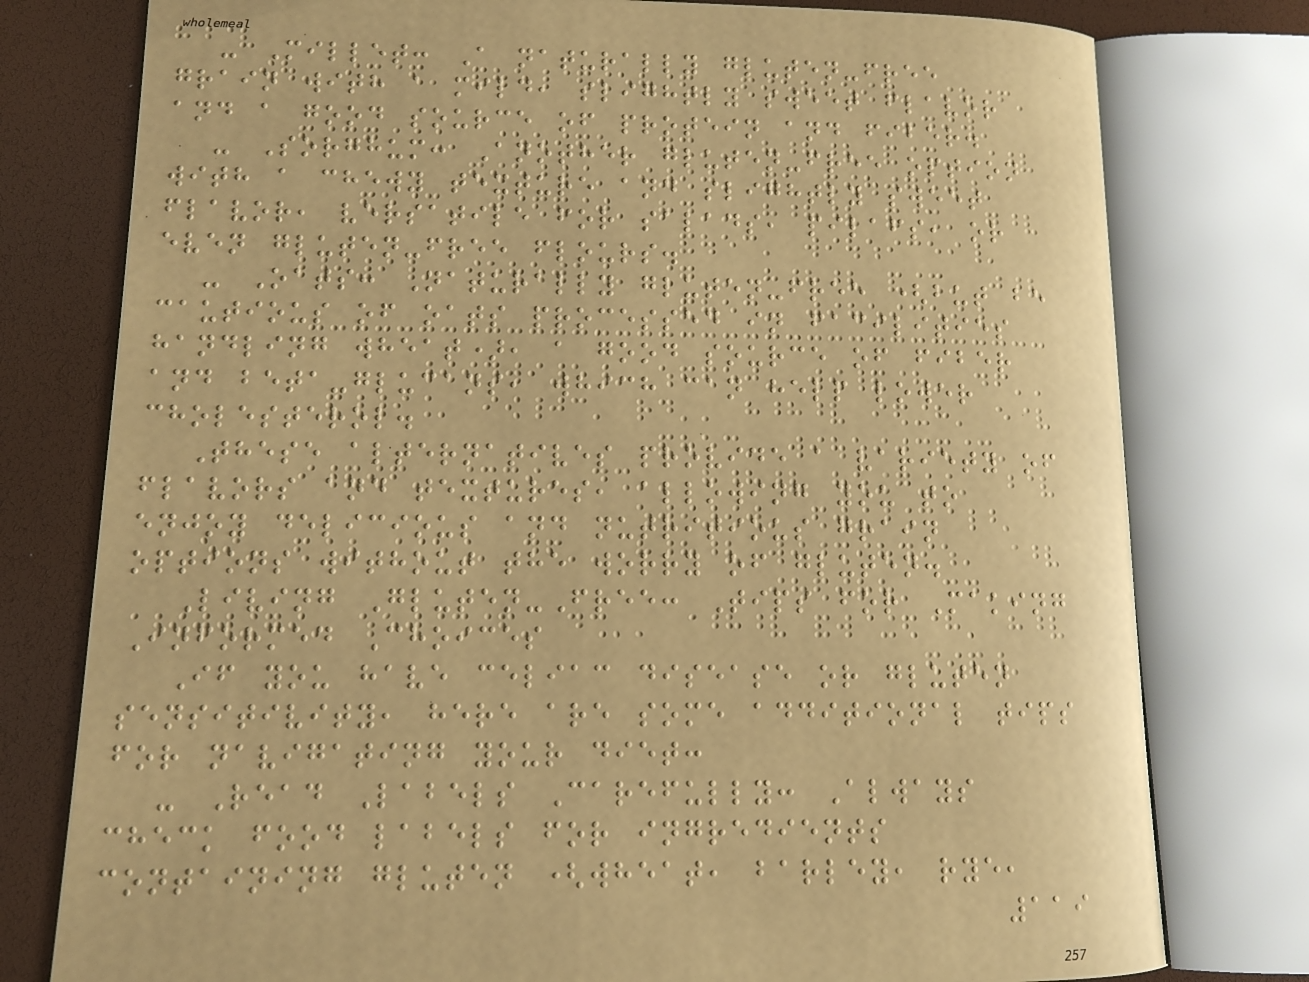- Millet: A naturally gluten-free
grain with a mild, slightly sweet flavor
and a good source of protein and fiber.
- Sorghum: Another gluten-free option
with a chewy texture and slightly sweet
flavor, versatile for salads, pilafs, or
even gluten-free flours.
- Oats: Naturally gluten-free (but be
cautious of oats processed in facilities
handling wheat), a good source of fiber
and beta-glucans, which can help lower
cholesterol.
These alternatives provide a variety of
flavors and textures, allowing you to
enjoy delicious and nutritious grain
options without the worry of gluten.
Living Gluten-Free: Tips for Making
Informed Choices
If you have celiac disease or gluten
sensitivity, here are some additional tips
for navigating your diet:
- Read Labels Carefully: Always
check food labels for ingredients
containing gluten (wheat, barley, rye,
119
